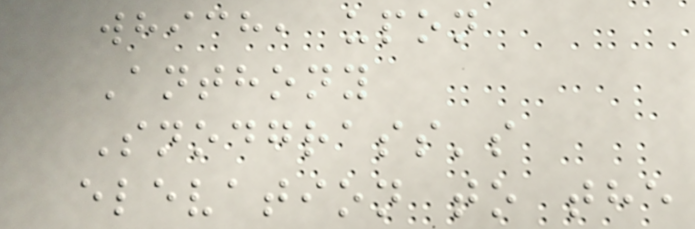which, upon
Anthony
Snodgrass's
elevation to the
